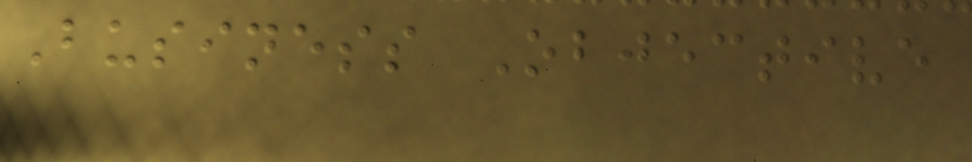Business Objective
